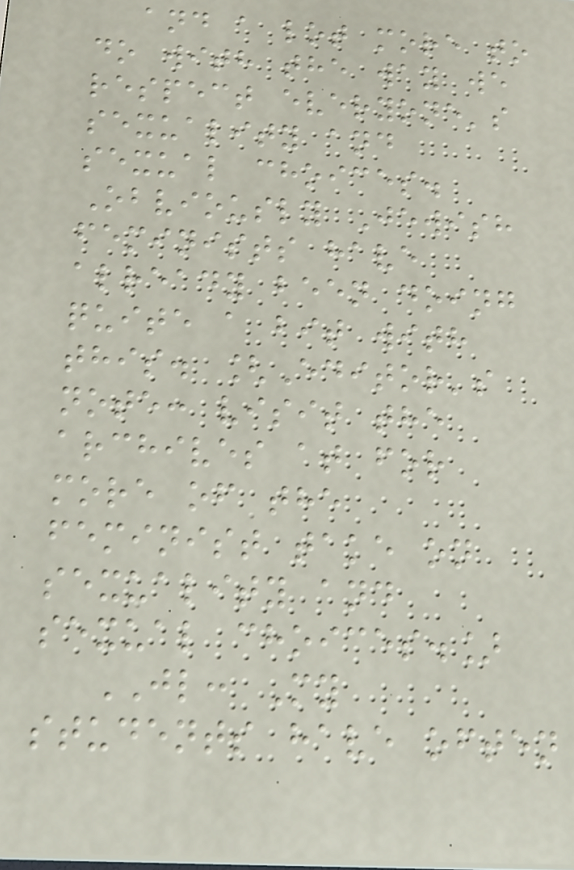and a lot more to
do with the way we
respect everyone's
sexuality and
sexual choices.
Obviously Jewish
feminists have
already been doing
quite a bit with
this. [Editor's
note: visit the
archives at for
more of the
feminist take on
sexuality and
sexual choices.]
JL: My
students have often
